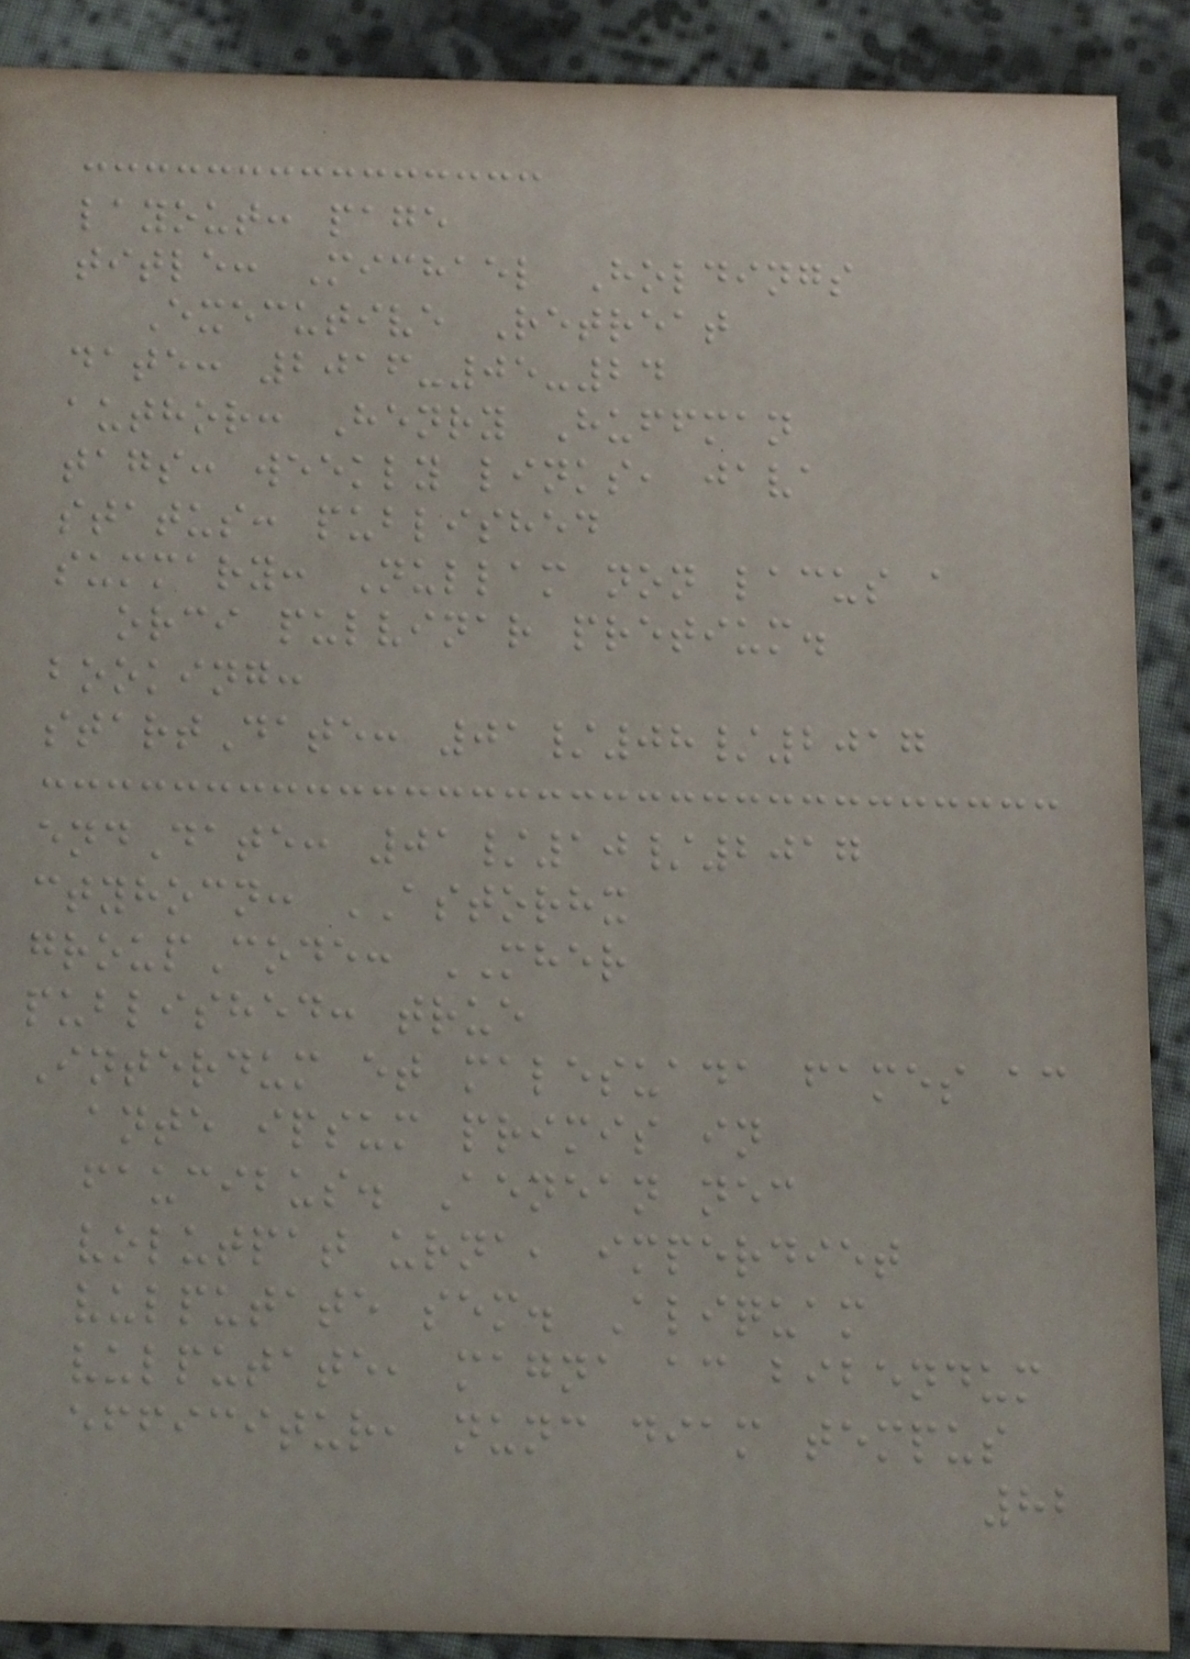layout: page
title: Michael Holdings
Executive Retreat
date: 2016-05-24
author: Henry Huffman
tags: weekly links, java
status: published
summary: Nullam non lacus a
orci pulvinar pretium.
booking:
startDate: 01/08/2017
endDate: 01/10/2017
ctyhocn: ASTORHX
groupCode: MHER
published: true
Interdum et malesuada fames ac
ante ipsum primis in
faucibus. Aenean nec
volutpat urna, imperdiet
vulputate sem. Aliquam
vulputate, magna ac bibendum
efficitur, nunc diam tempus
82
